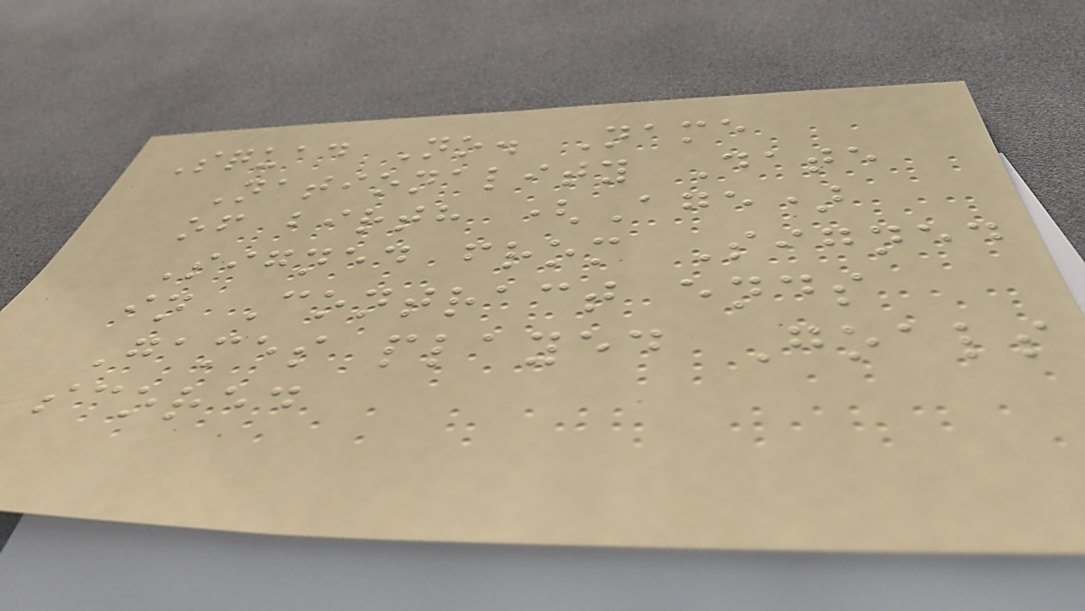Squad No. Name
Nationality Date
of birth (Age)
Signed from Signed
in Contract ends
Games played Goals
scored
